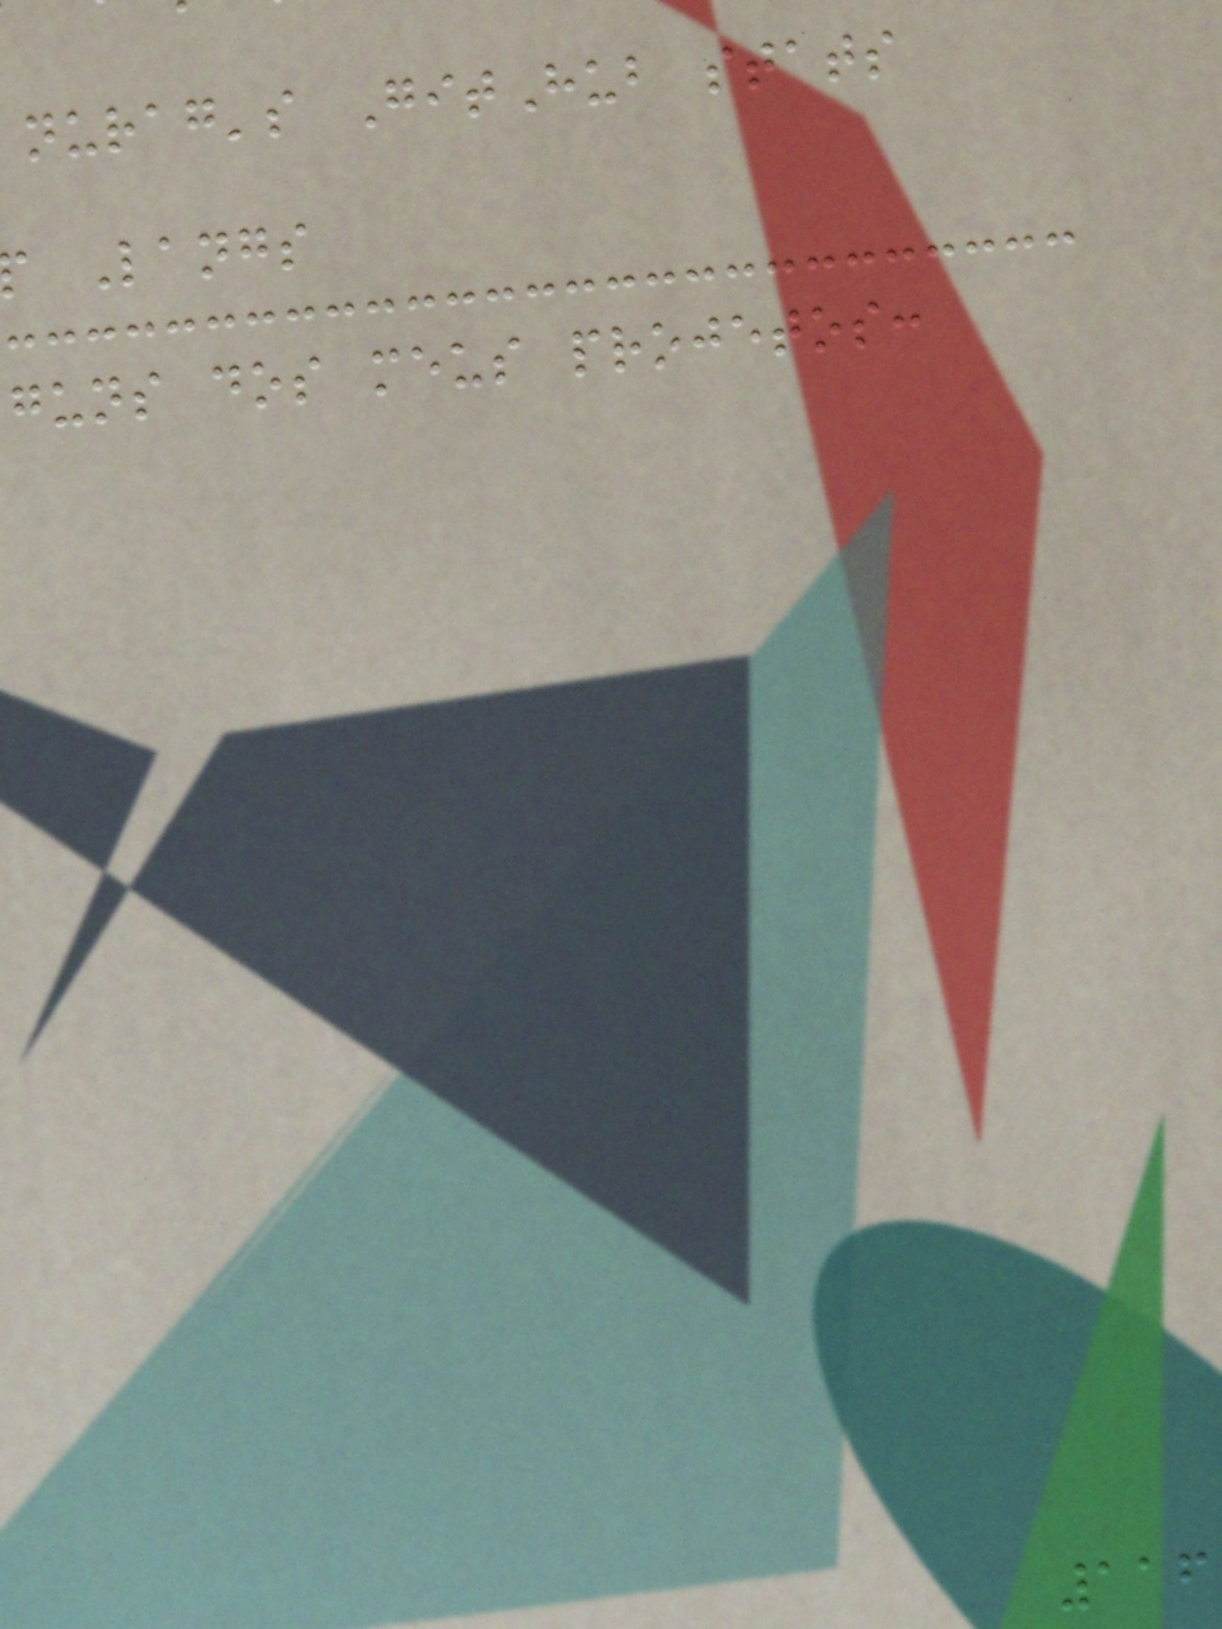nurag's GitHub stats
Langs
guns dos meus projetos:
116
